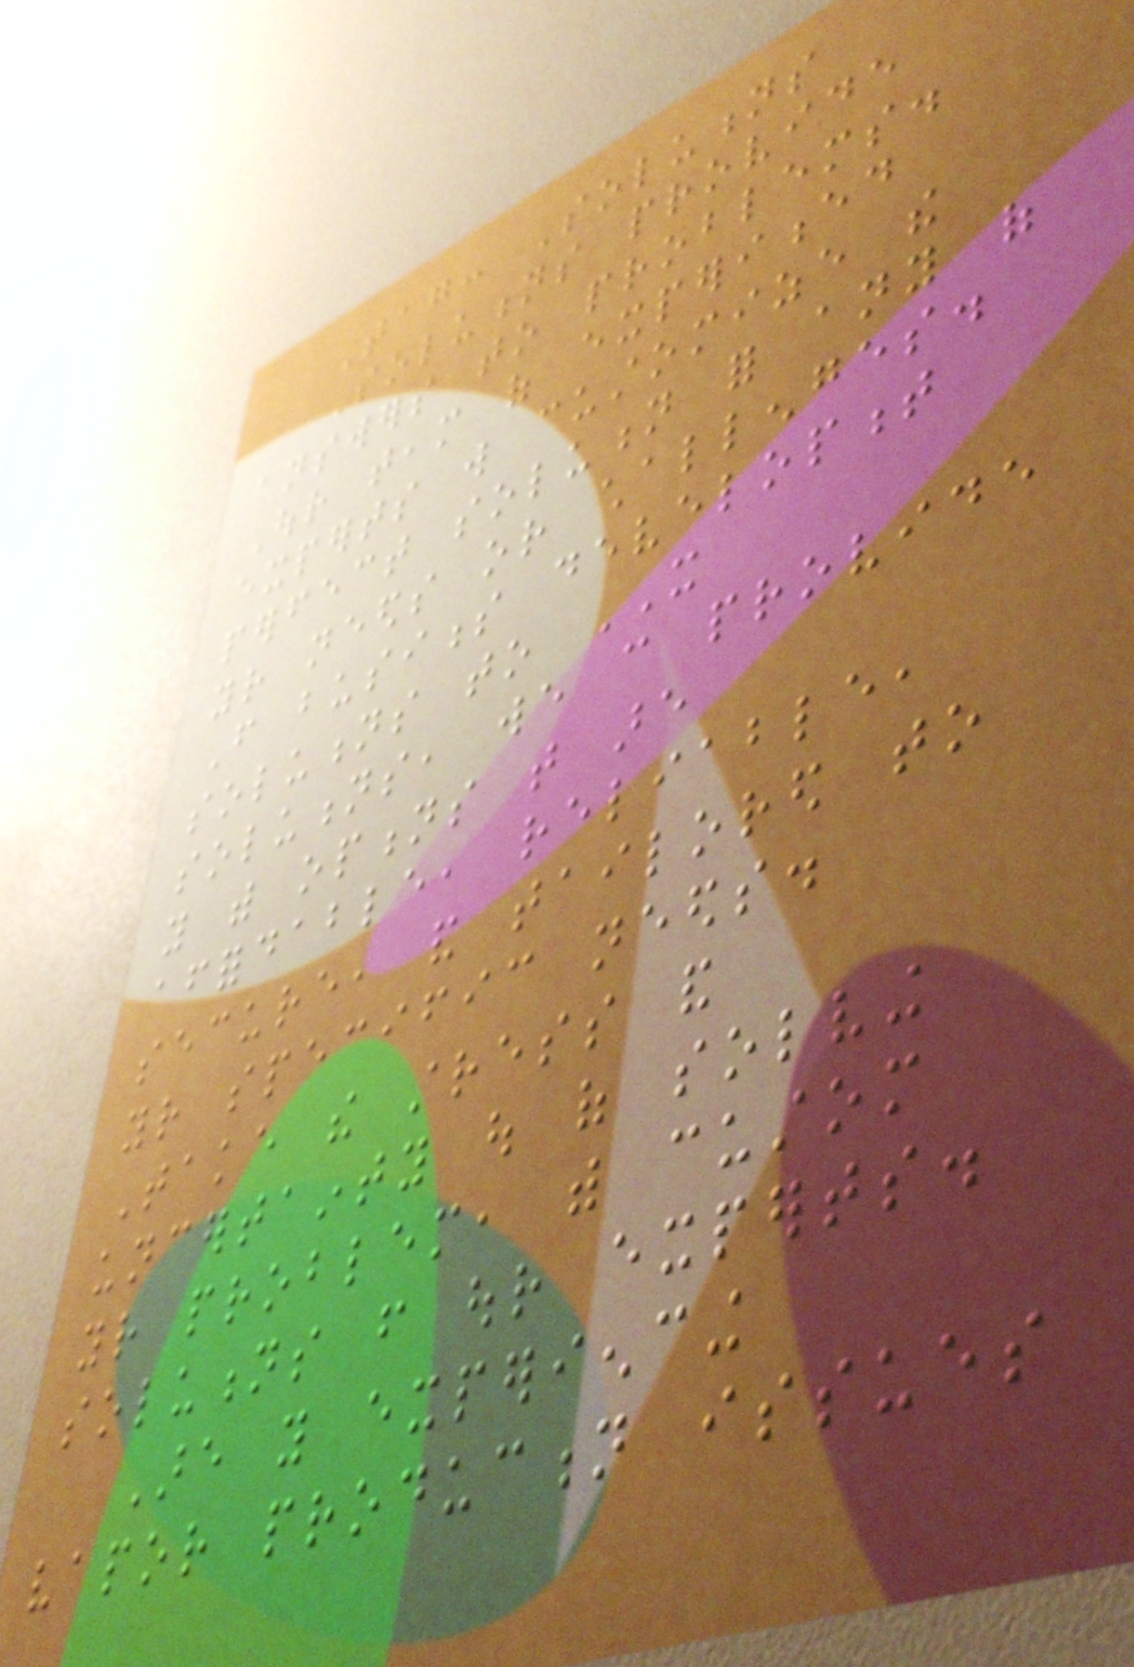Tag: Solutions
Solutions provide
answers to problems.
Our team of experienced
experts will customize the
perfect solution for any of
your needs or challenges.
From business development
solutions to IT
solutions, we can provide
you with options that are
affordable, reliable,
secure, and tailored to
your specific needs.
Take the stress and
uncertainty out of solving
your problem, with custom
solutions from our experts.
Are you experiencing
vapor production issues
